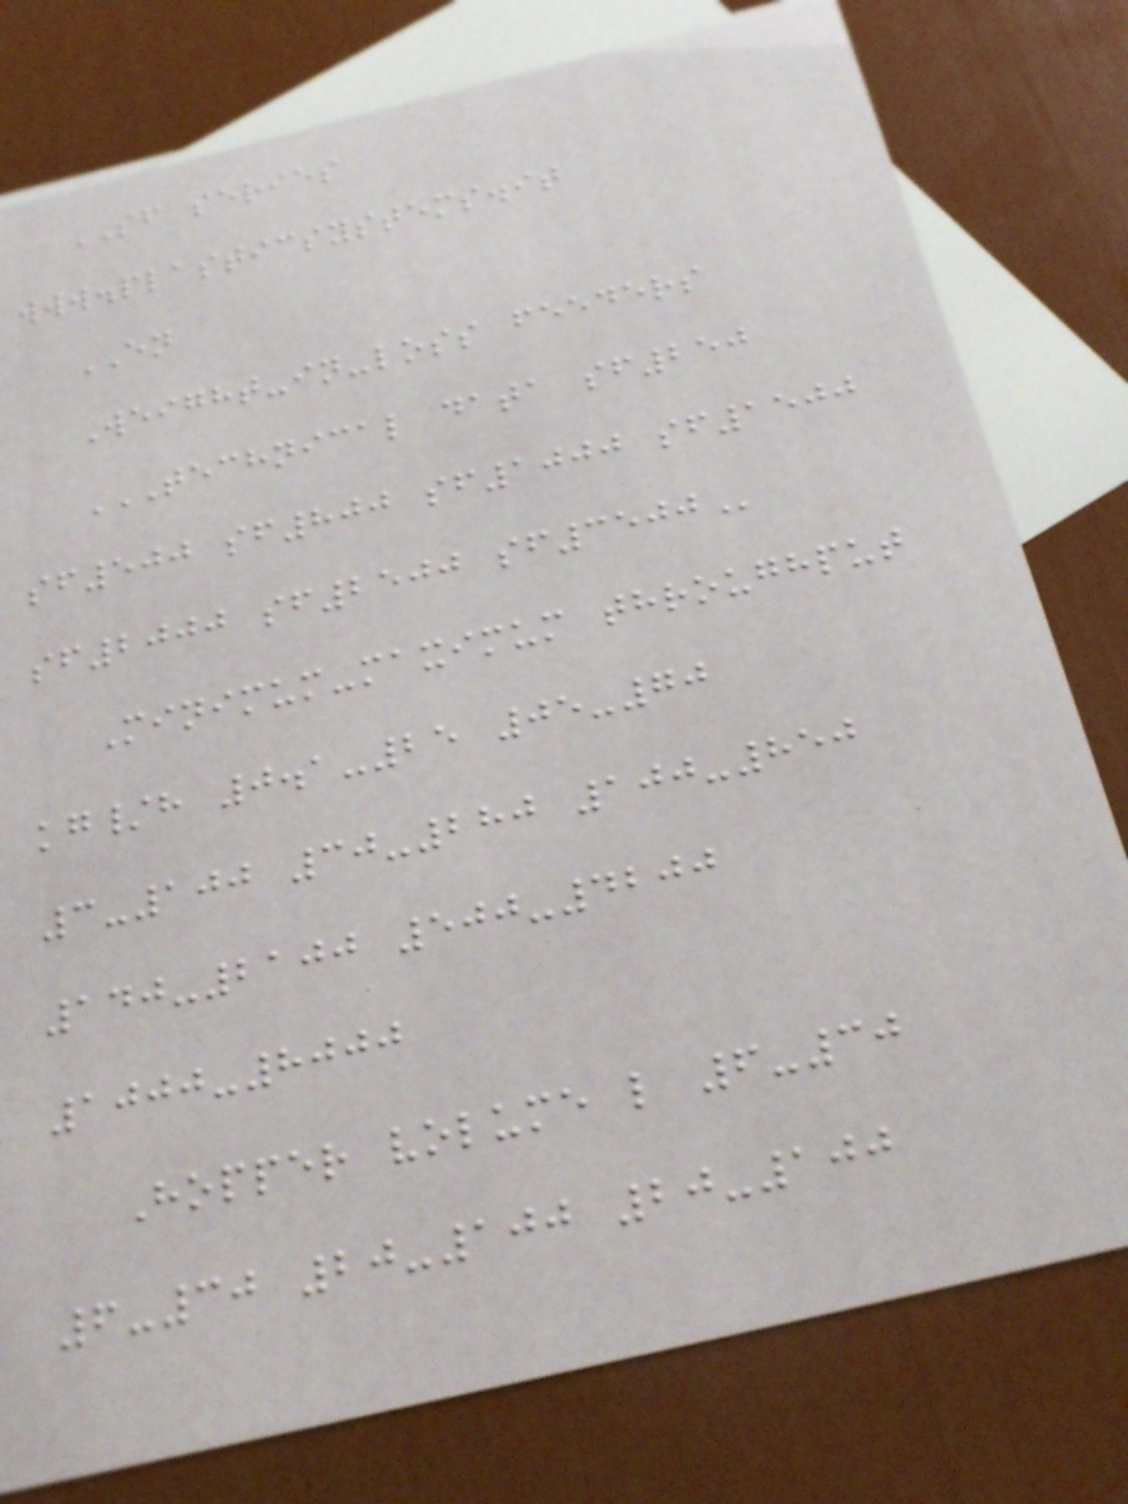SF series
www.plasticsystems.it
EN
Weight-in-loss feeders
TECHNICAL DATA SF250
SF500 SF800 SF1000 SF1500
SF2000 SF2500 SF3500
Minimum-maximum throughput
kg/h 0.1-25 05-70
3-100 30-280 100-850
140-2100 500-4200
1000-8000
Hopper volume l 6-30
6-30 20-100 20-100
